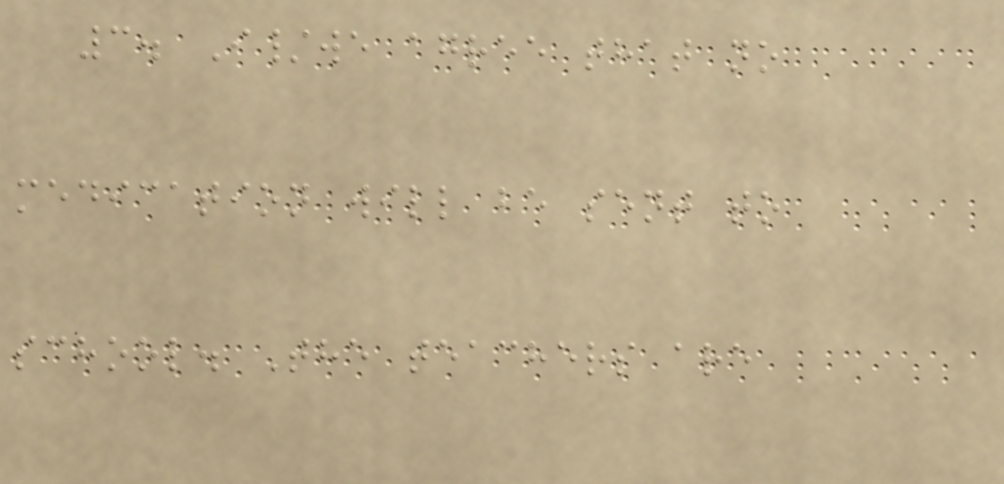3. I/we agree that no
medication will be sent to
school. The teachers are
